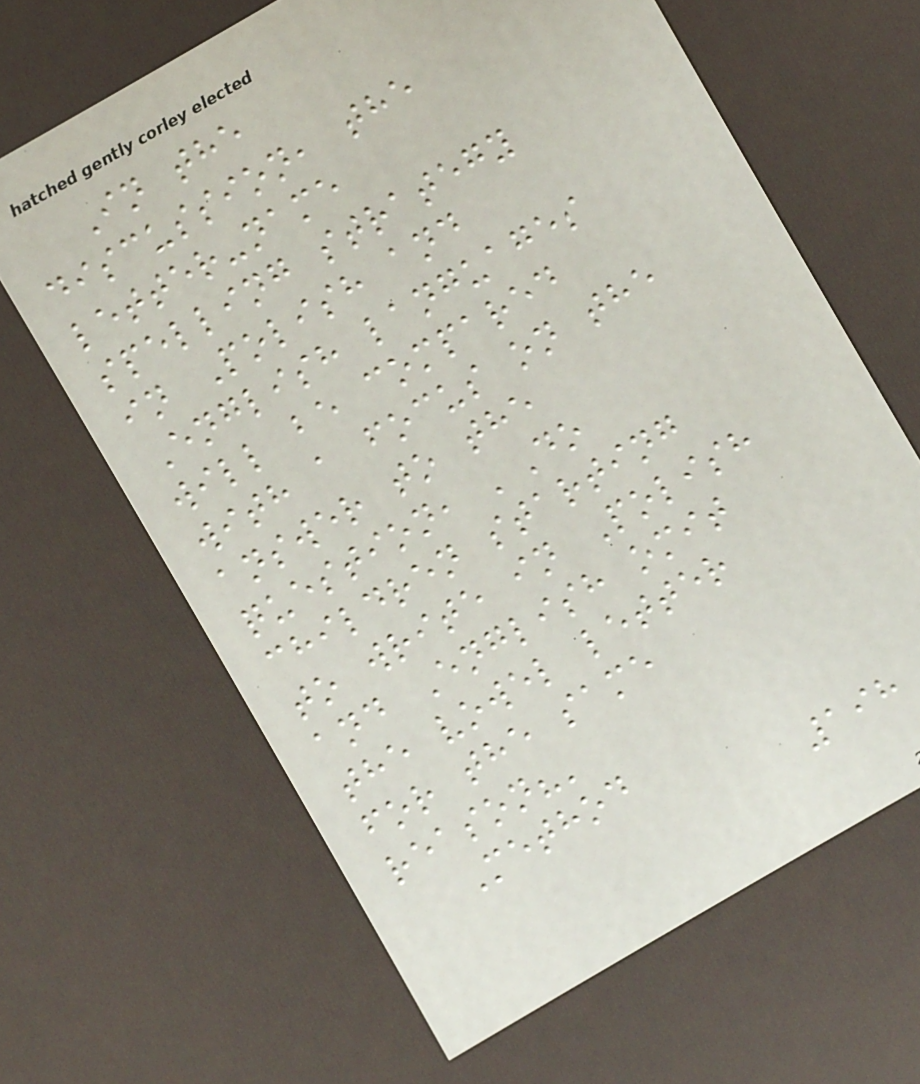In the
discussion, the
letter-name
spelling strategy
in Polish and
English languages
will be compared
with a focus on the
answer to the
question, 'Do
children starting
to write in Polish
and English omit
the vowel letter
for the same
reason?'
Method
198
